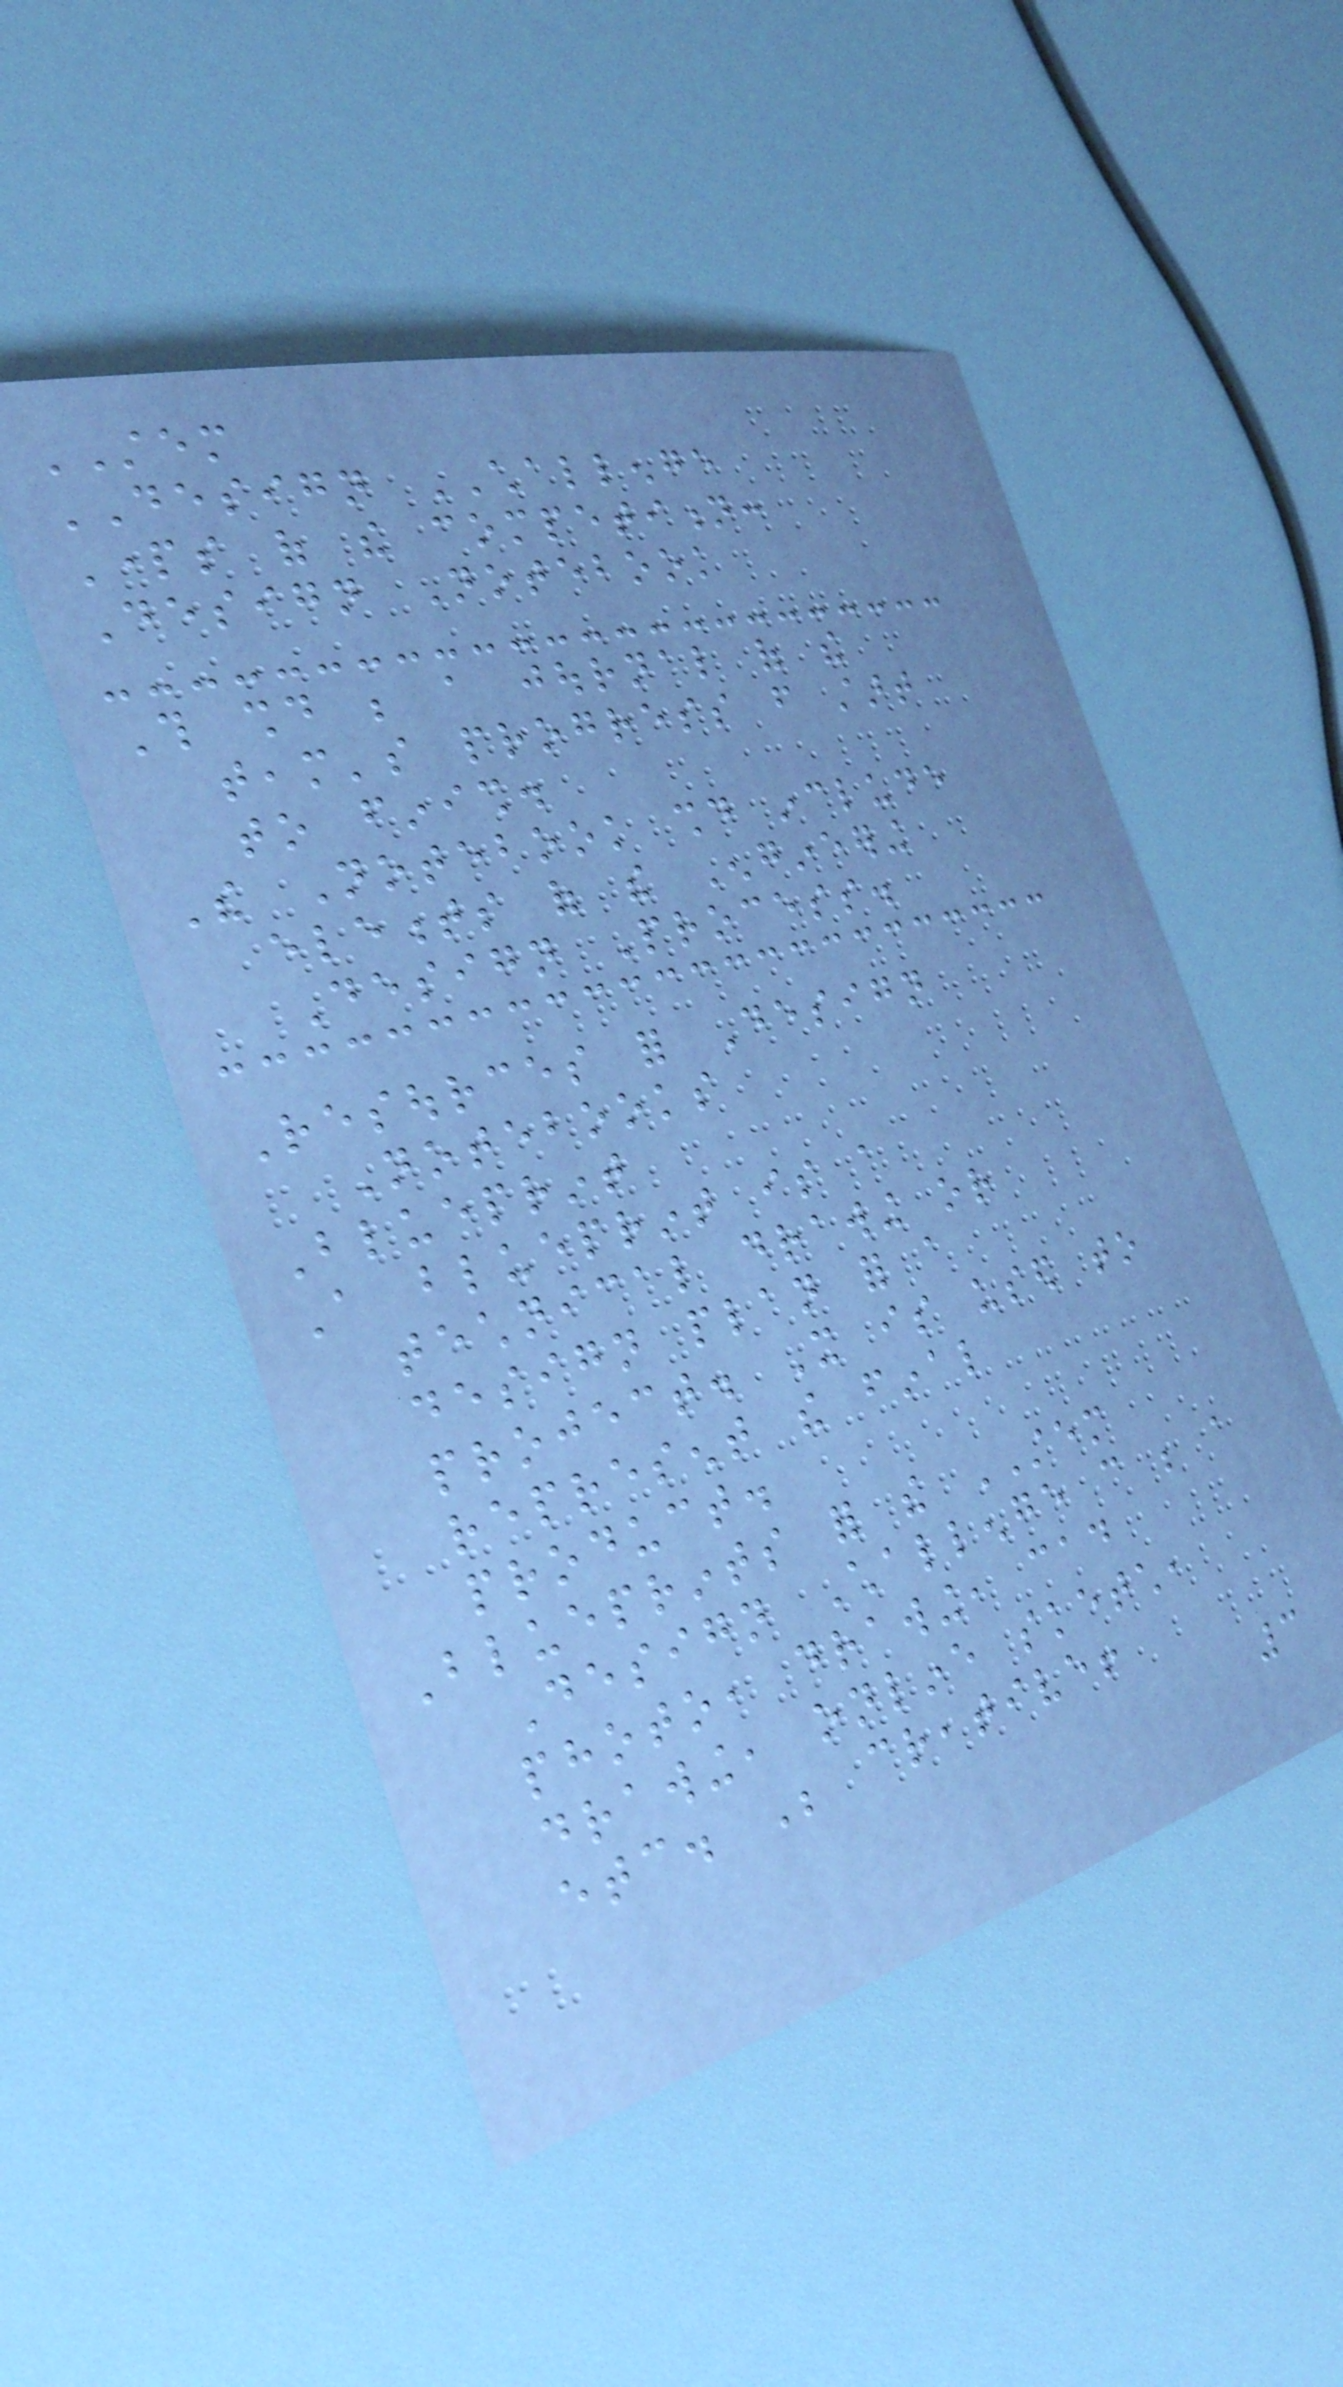STEM
DESIGN CHALLENGE
Parts of the competition:
Design Notebook
This should be a journal of the
team's progress from start
to finish.
The Notebook should include
elements of the Engineering
Design Process.
Resources for Design
Notebooks
Blueprint
A blueprint is a
technical drawing or
design plan for a
project. It is used to
represent the final
product.
Blueprints for the STEM
Design Challenge can be a
photo, drawing, cad
drawing, online sketch,
etc. Be creative!
3
